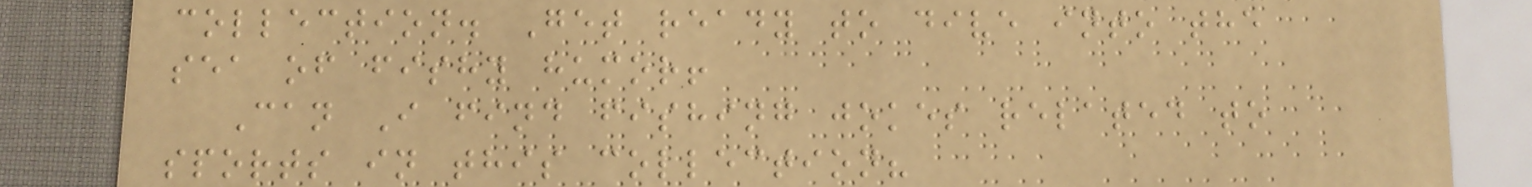collection. Get ready to dive into the
sea of fishy humor!
Can I find fishing jokes related to
sports in this collection?
